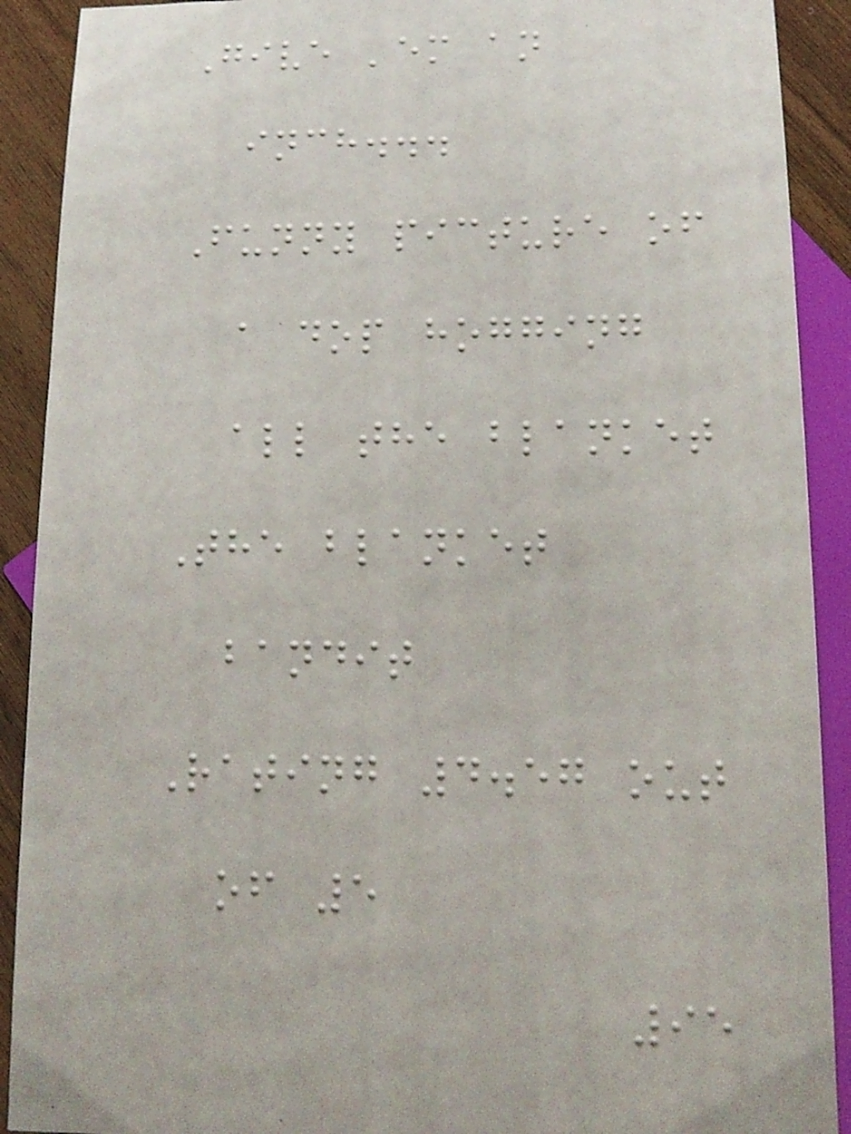Give 'em an
inch...
Funny picture of
a dop hogging
all the blanket
The blanket
bandit
Rating 4.57 out
of 5
95
